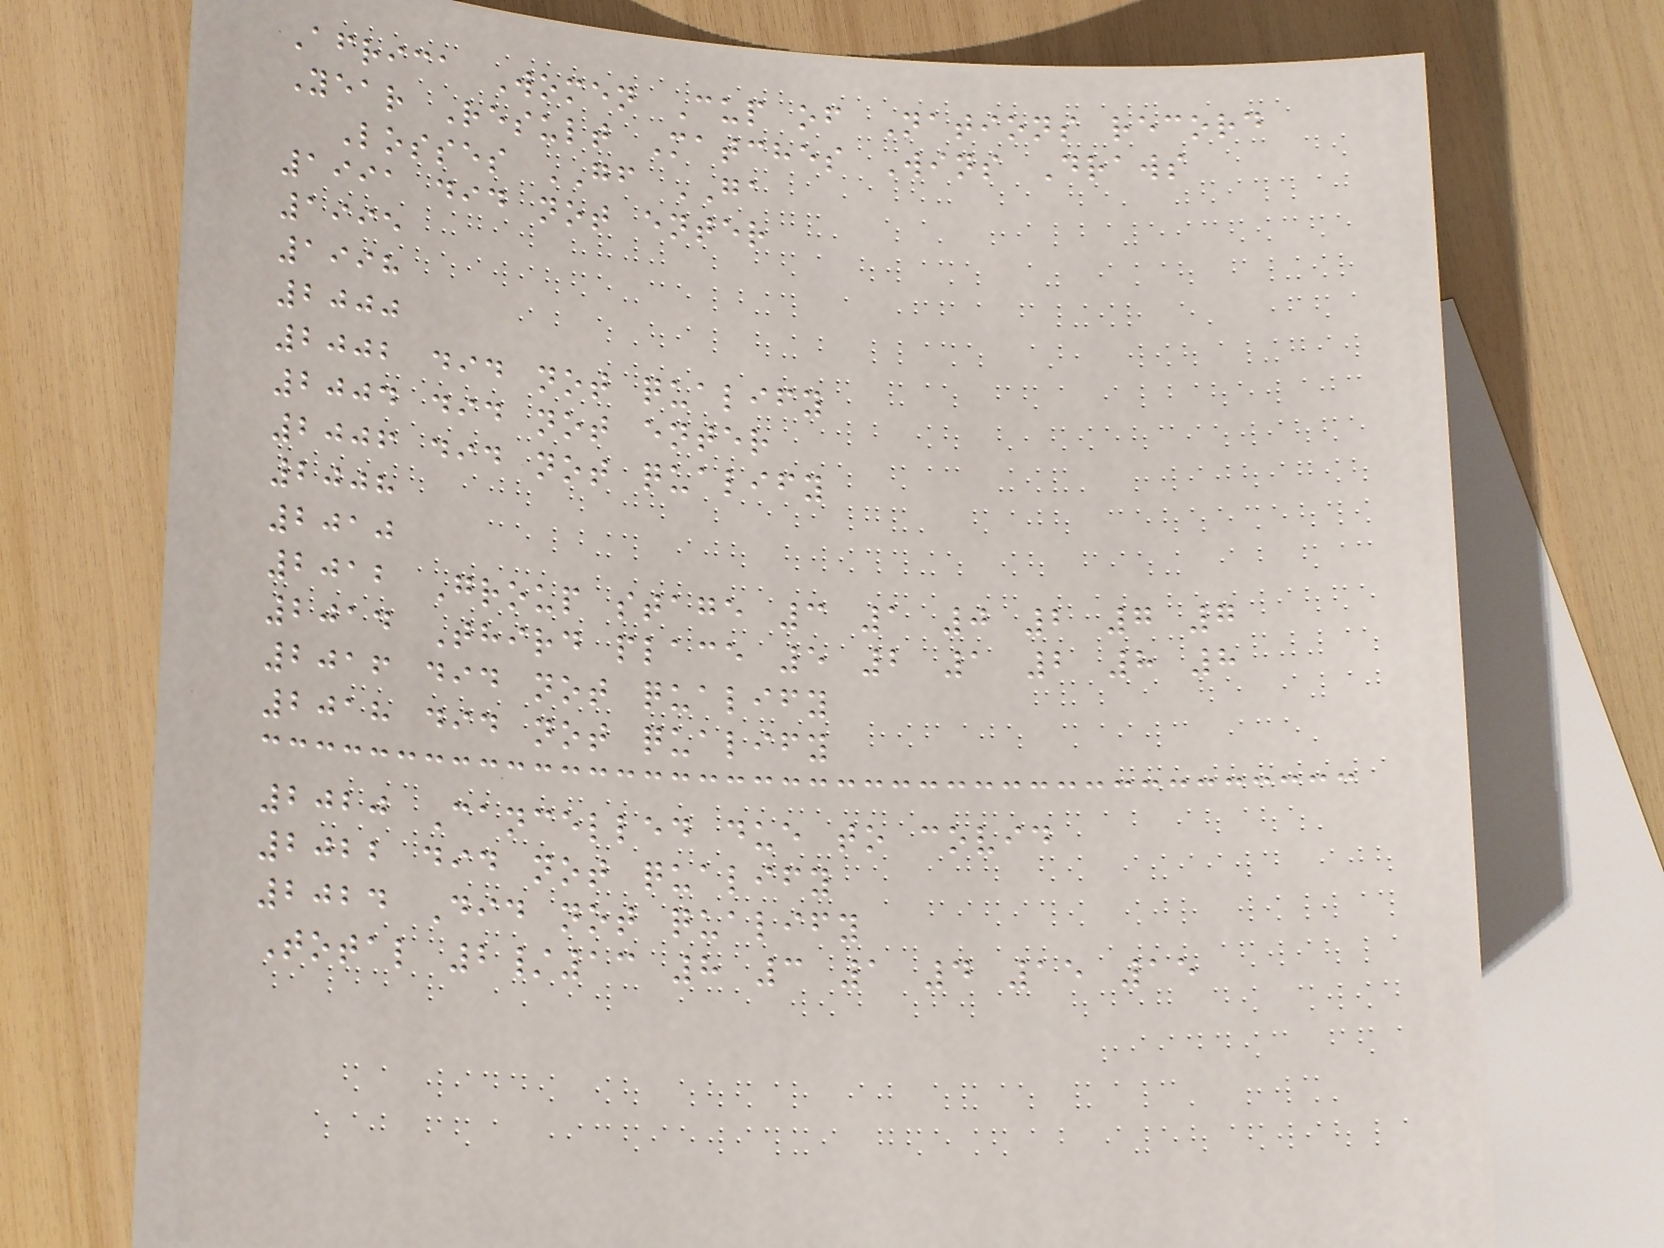Africa Women Cup of Nations record
Year Result Matches Wins Draws
Losses GF GA
1991 did not enter
1995
1998
2000
2002 did not qualify
2004 did not enter
2006 did not qualify
2008
2010
2012 Group stage 3 1 0 2 7 7
2014 Third place 5 2 1 2 8 8
2016 did not qualify
2018 did not qualify
2020 Cancelled due to covid
2022 did not qualify
2024 Did not qualify
Total 2/13 8 3 1 4 15 15
